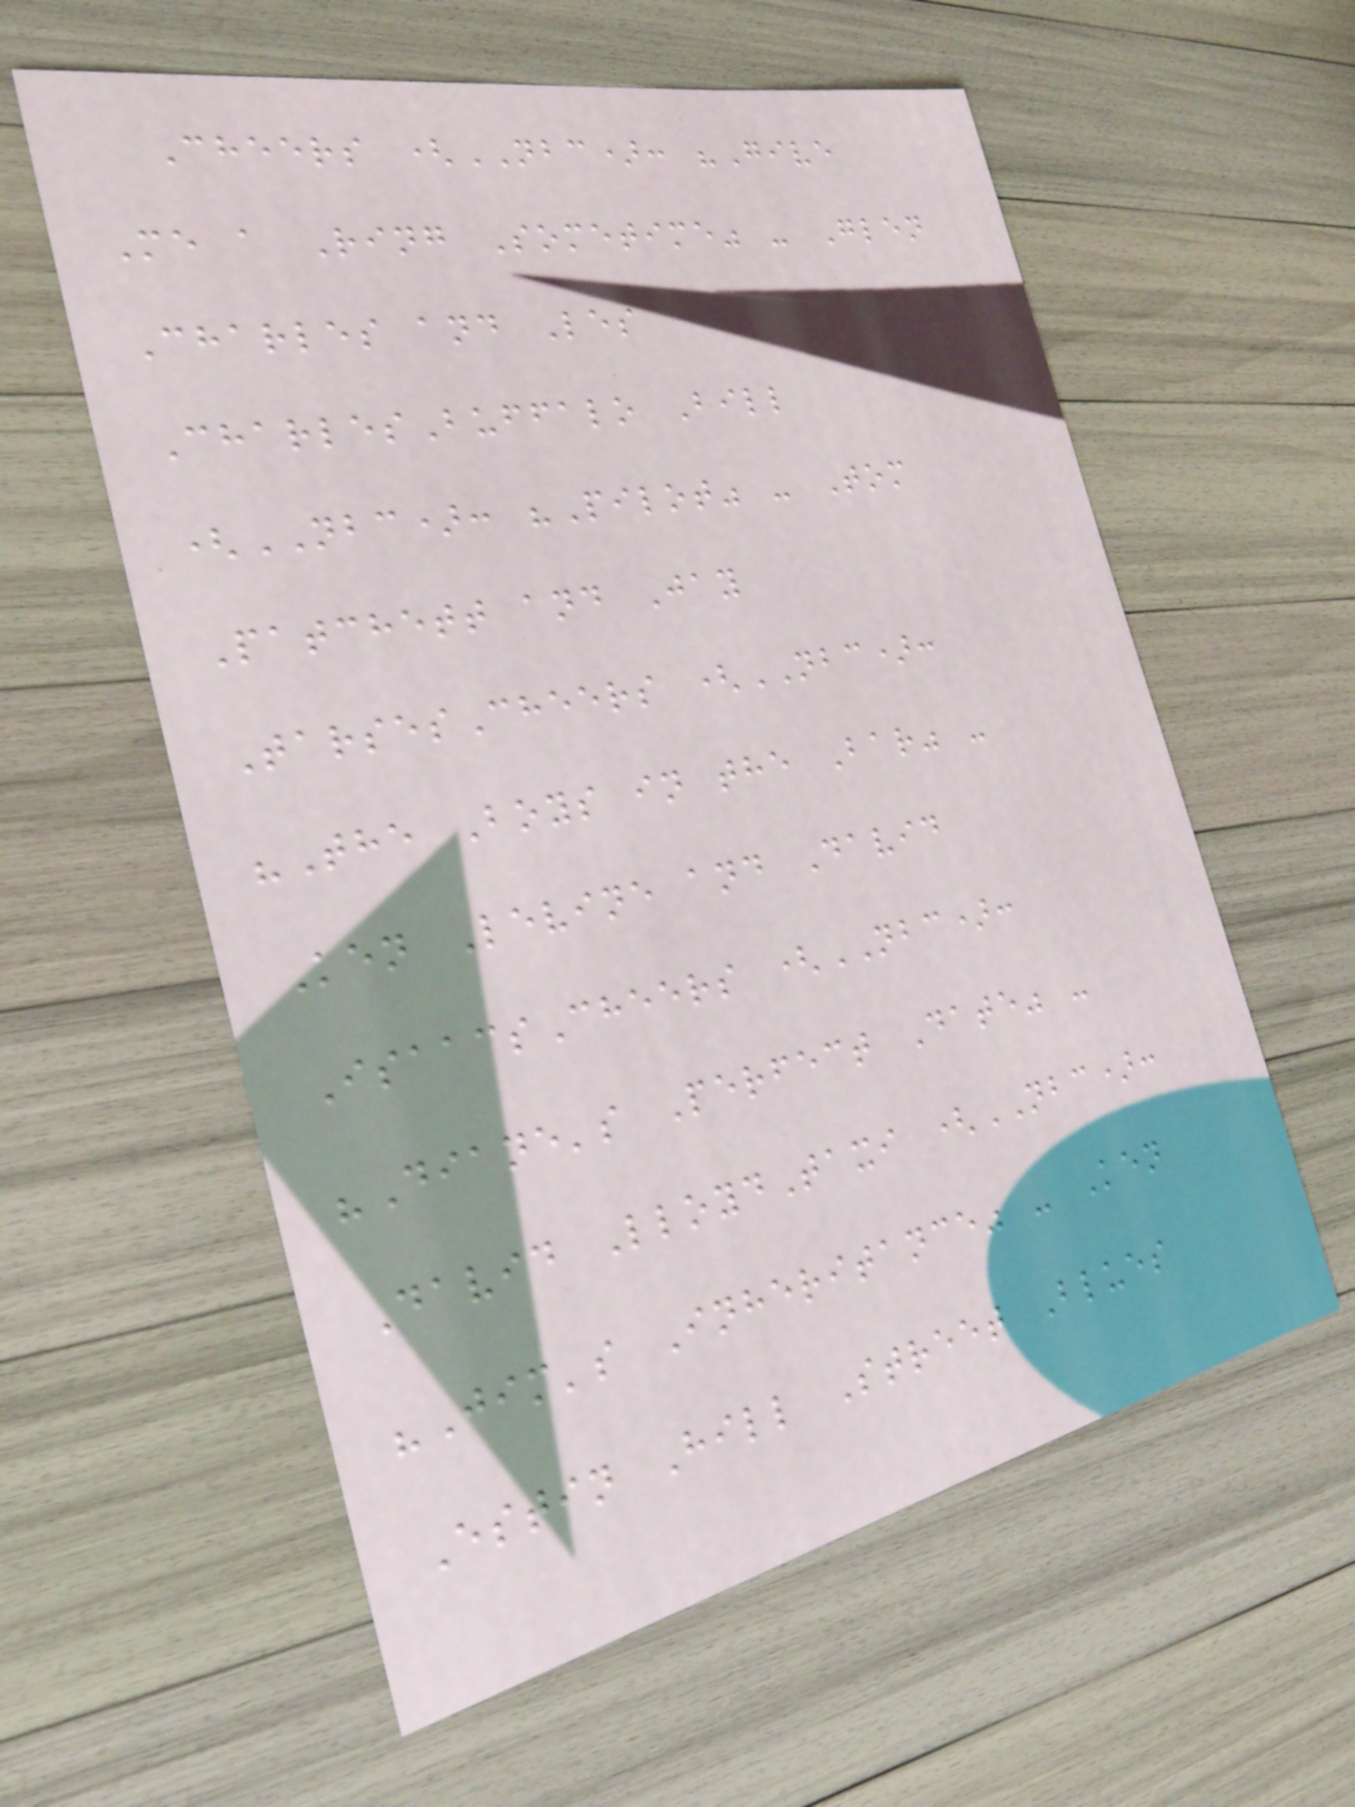Cheers (NBC): "Give
Me a Ring Sometime" - Glen
Charles and Les
CharlesBuffalo Bill
(NBC): "Pilot" - Tom
Patchett and Jay
TarsesCheers (NBC):
"The Boys in the Bar" -
Ken Levine and David
IsaacsCheers (NBC):
"Diane's Perfect Date" -
David LloydTaxi (NBC):
"Jim's Inheritance" - Ken
Estin Hill Street Blues
